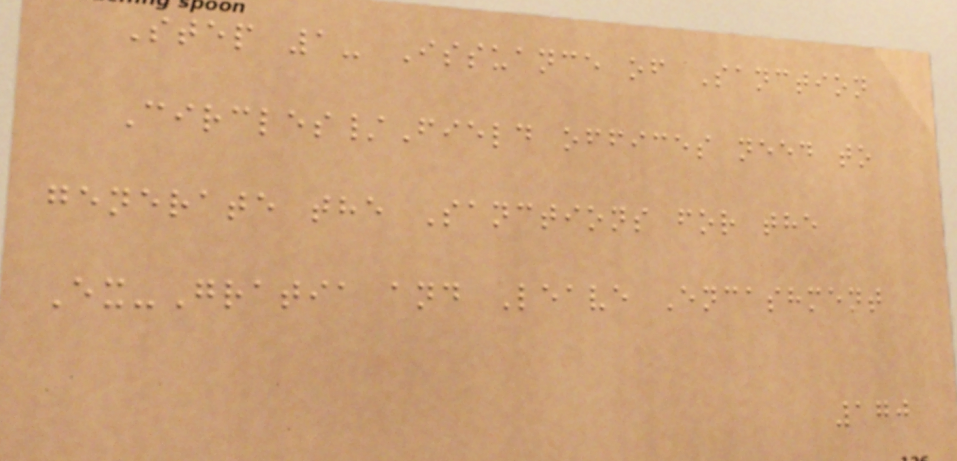Step 1- Issuance of Sanction
Circles/Field offices need to
generate the Sanctions for the
Ex-Gratia and Leave Encashment
170
